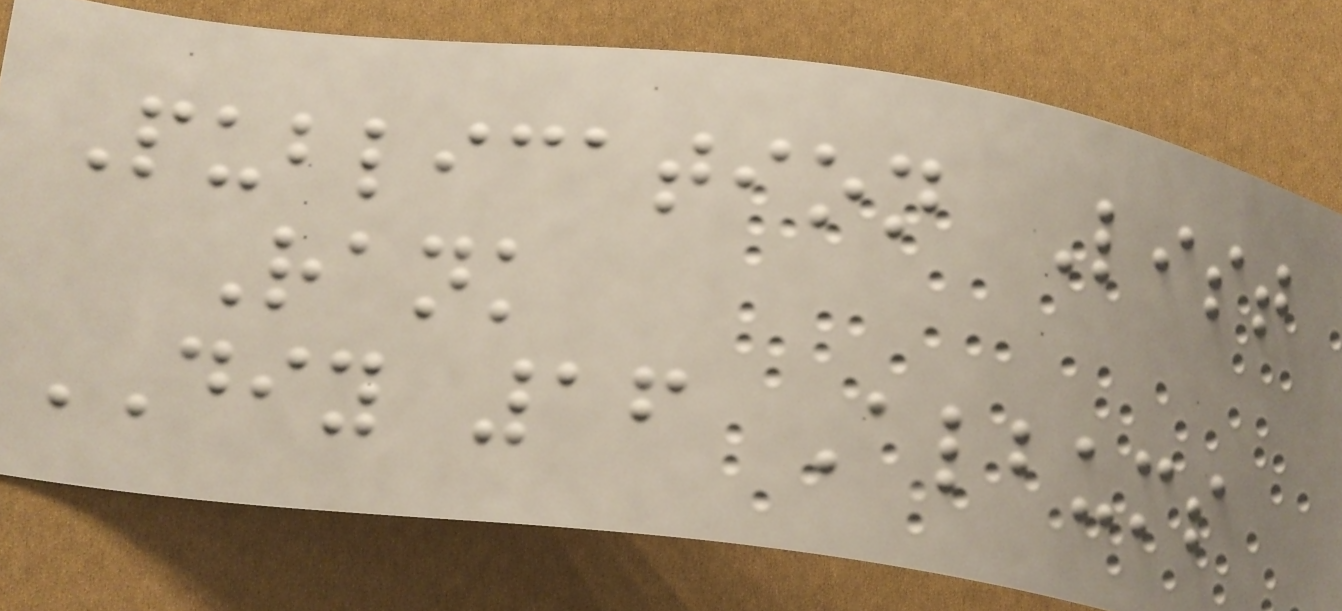Publication List
Rank
DIY 16 Albums
